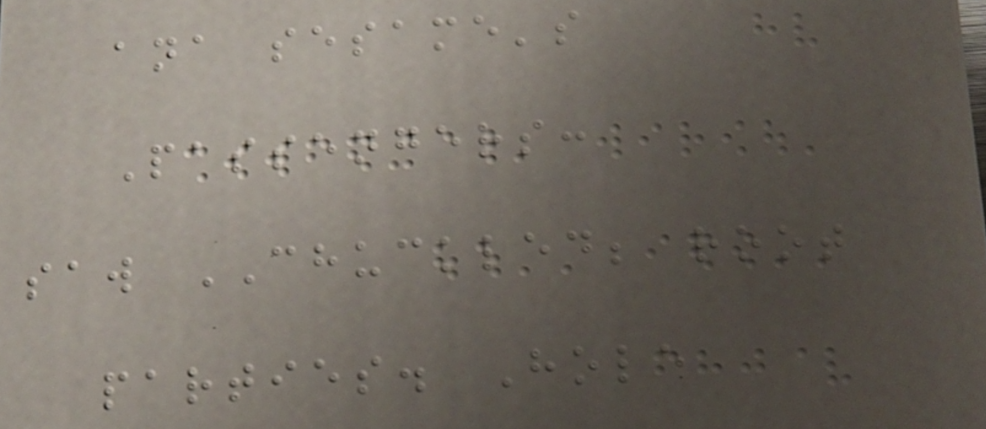ana sesame's
Passengers:
saw CHUCKLED; root
parties. Hole
